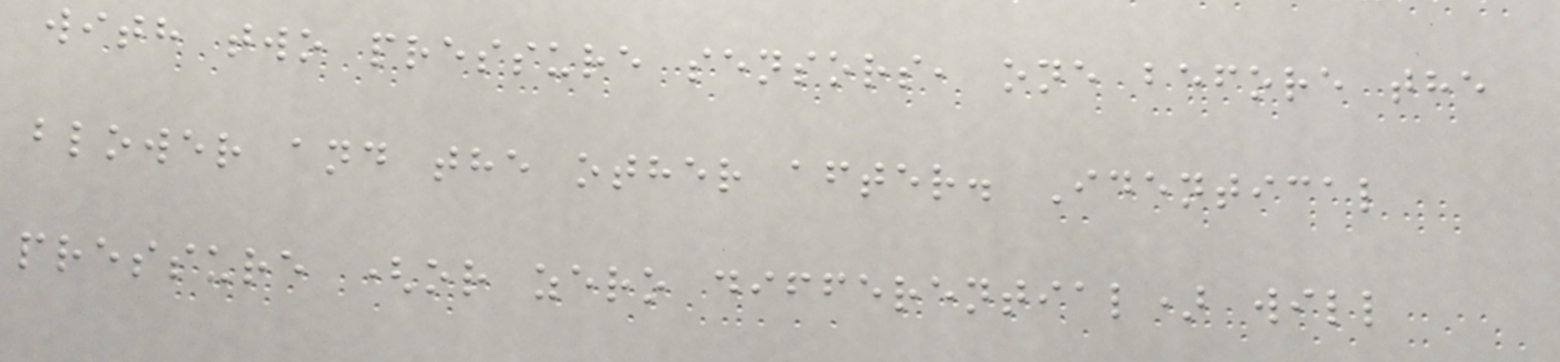with two pressure sensors, one before the
blower and the other after. Identical
pressure (or zero differential) will
